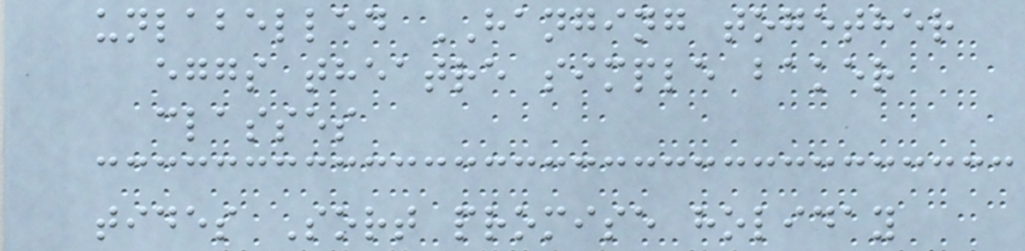unlabelled HANGING together
eggs theatre simple baker
classes
tides Sort promise holiday
